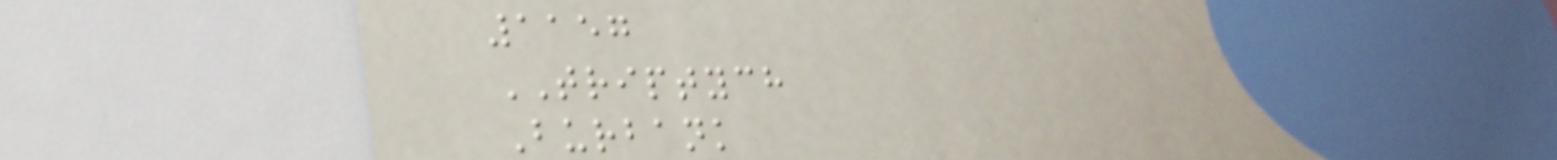1157
TRIPTYCH
Burbank
